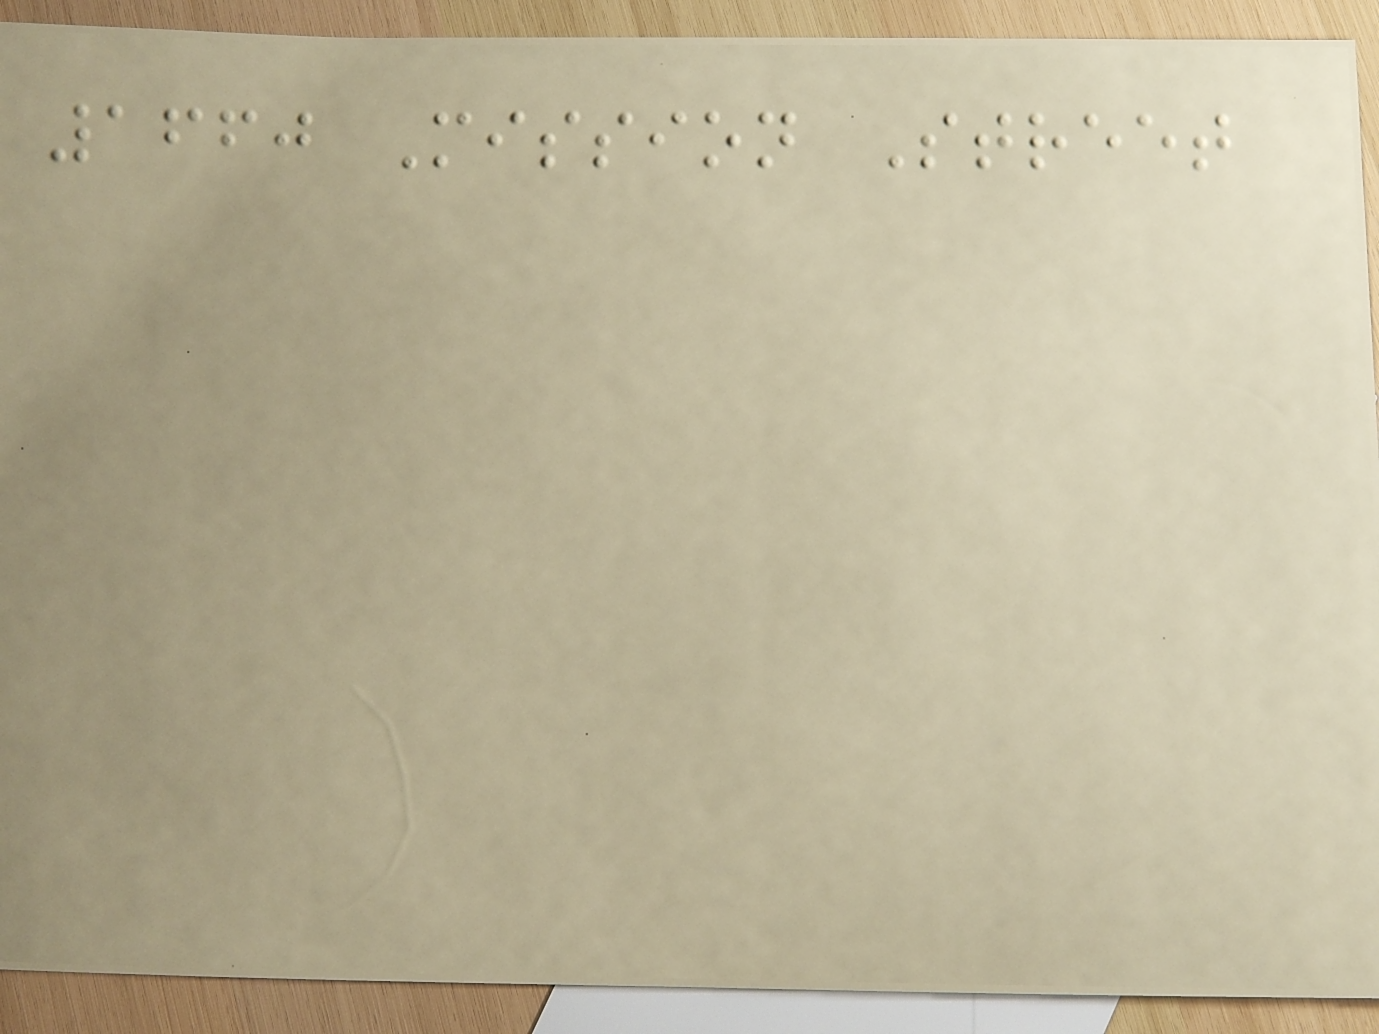1660 Mission Street
